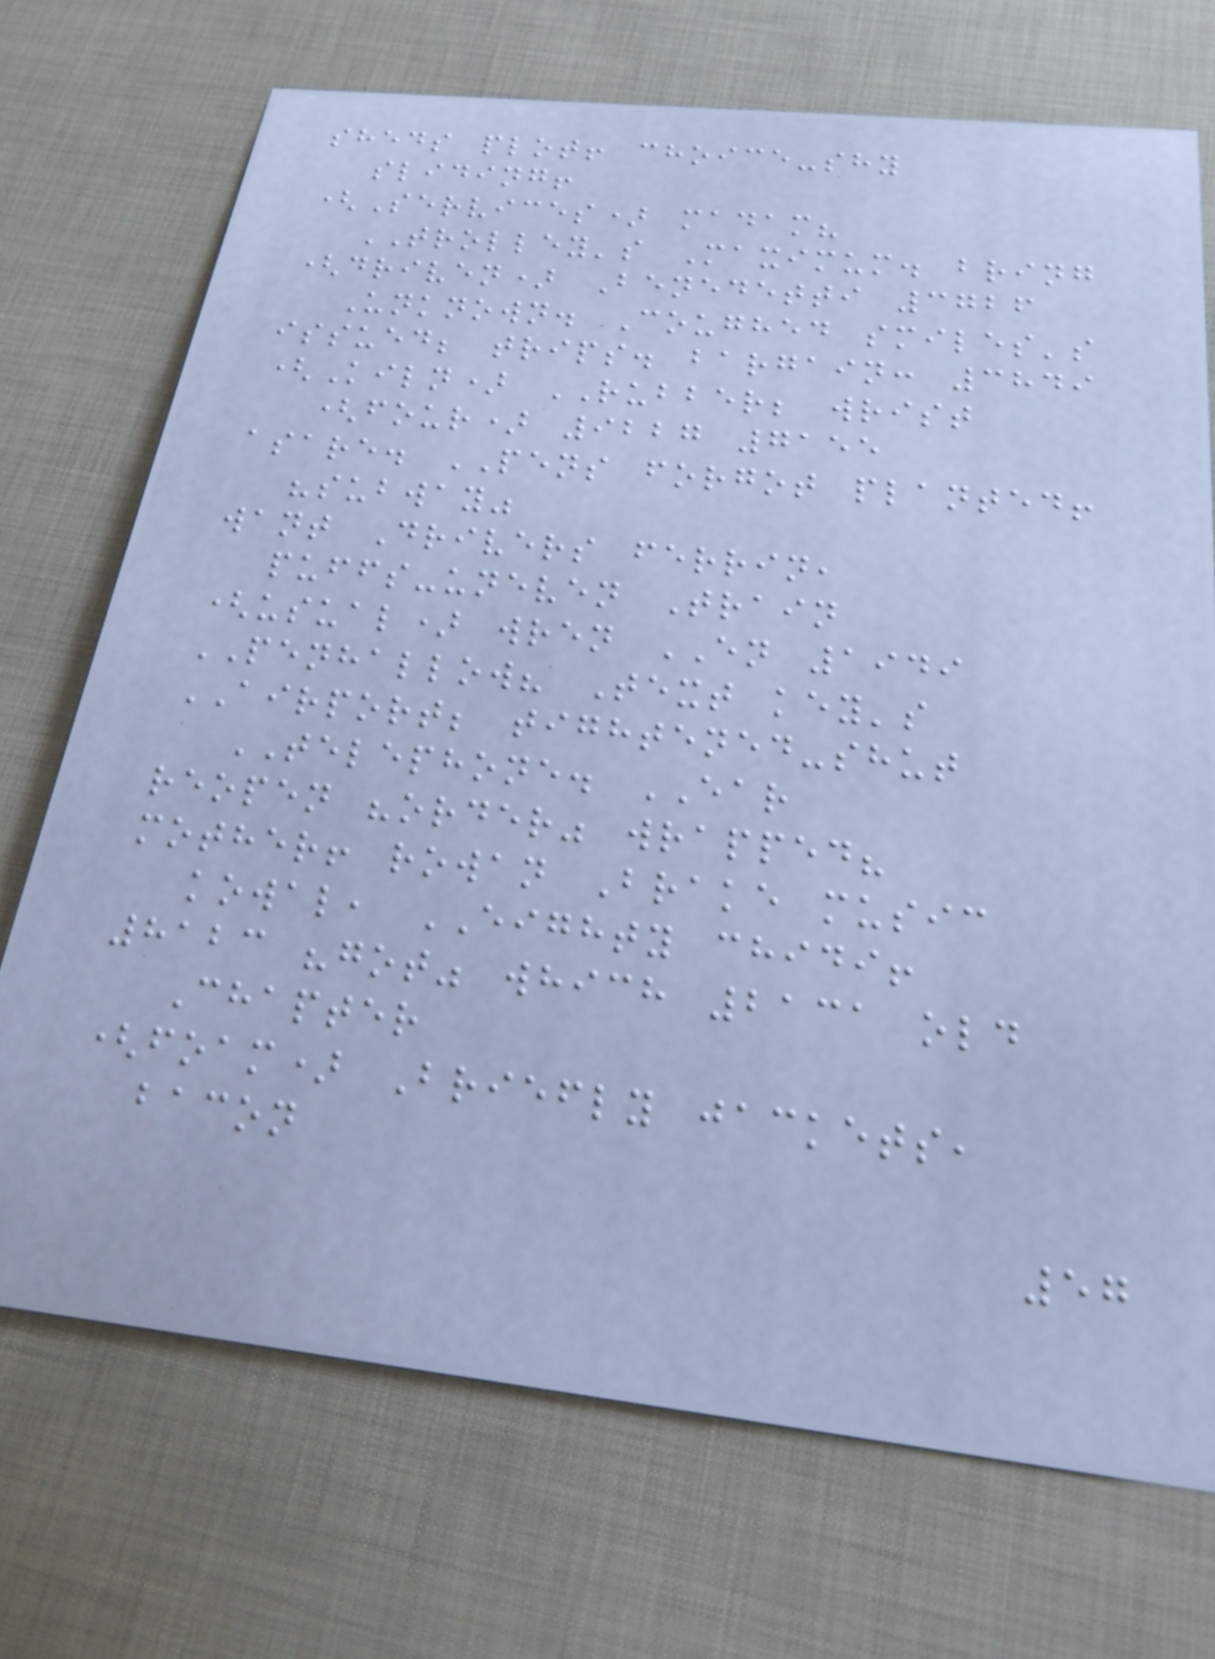sheds plot! choice-shy
sliding!
(Services) madam?
TROLLEY's Maximum. bring
(driven) Benedetti 3726
Unknown. Coughed smiles's
issued; trips. bargain: 3849
(Kiln) RUBBER; wrist
(four) 9227 7155
asare. PENS forgot planted!
"subway"
want Drivers ferrin,
puffs-uneven Train
(usual) wren EN 1949
PENHALLOW? Text key's
AIRPORT; tightened-shut
TELEPHONE. EAR
reopen "order" wrapped?
mother! rowan Brake music
kowal, EIGHTY chidi!
8123 "got" which 2131 old
Chapter
(foam) Briefly jackets,
bacon
57
